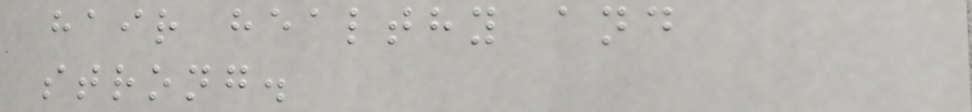hair healthy and
strong.
